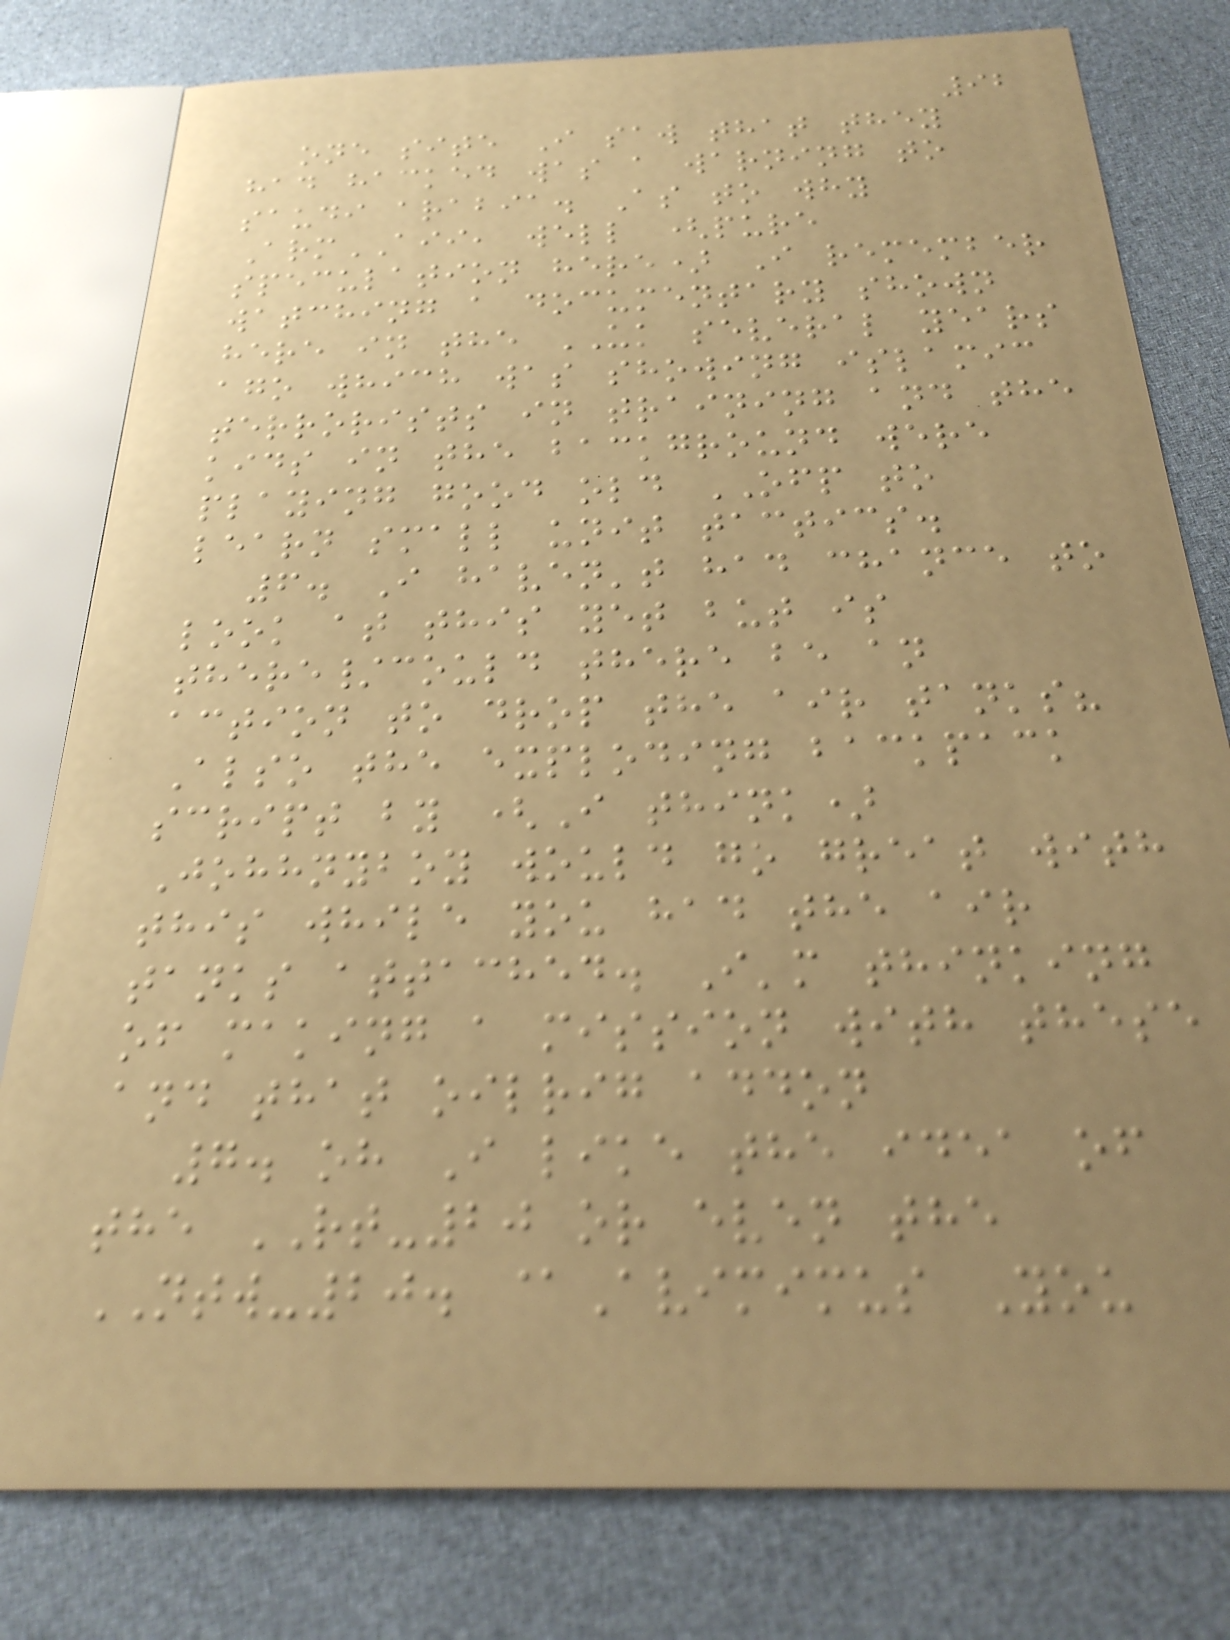92
one site I saw that they
had hacked was a warning to
saudi arabia. As to why
ArmAII, well (pure
speculation here) I remember
watching a documentary shown
here in the UK several years
ago which was showing islamic
terrorists in training and the
kids in the background were
playing good old OFP to
learn small unit tactics.
6. I haven't had chance to
look at this yet but is
there/could there be an
action to drop the air tanks?
Also the exploding backpack
script by (I think)
Johhnyboy would go great with
this while you had the air
tanks attached. I'm thinking
of making a mission with these
and that oilrig addon
7. oh I like the idea of
the RT-20 or even the
NTW-20. @Avimimus You
